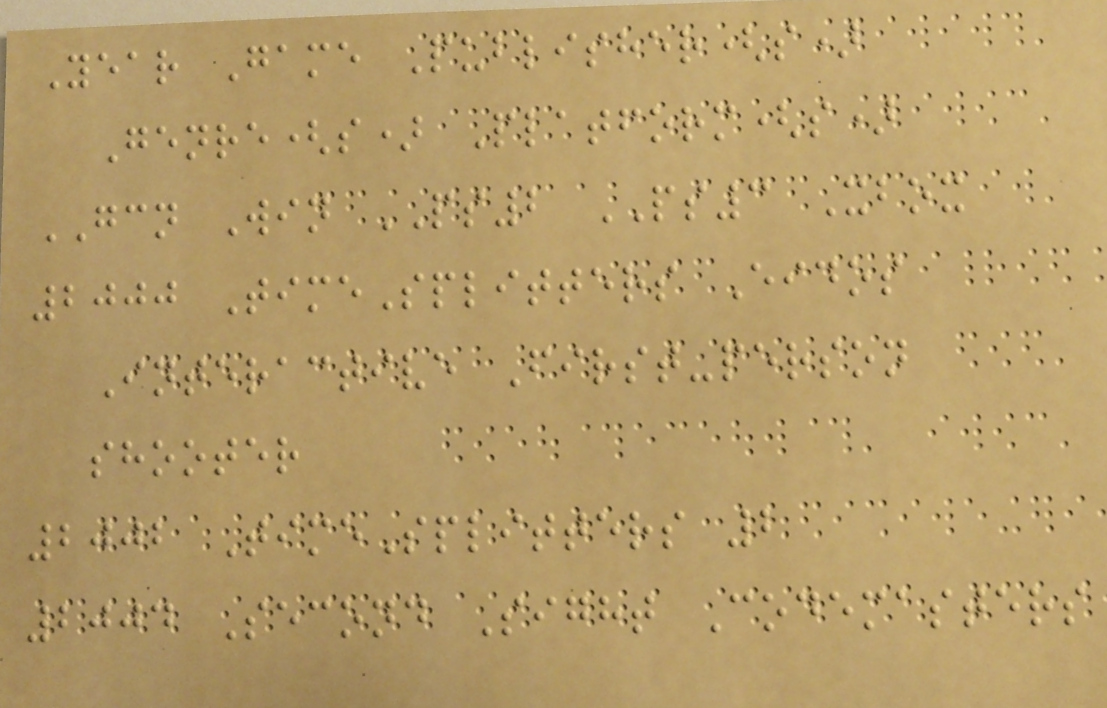Year Game Publisher(s)
Genre(s) Platform(s)
GCN Win PS2 PS3 Xbox
2000 TimeSplitters Eidos
Interactive First-person
shooter
2002 TimeSplitters 2
2004 Second Sight Codemasters
